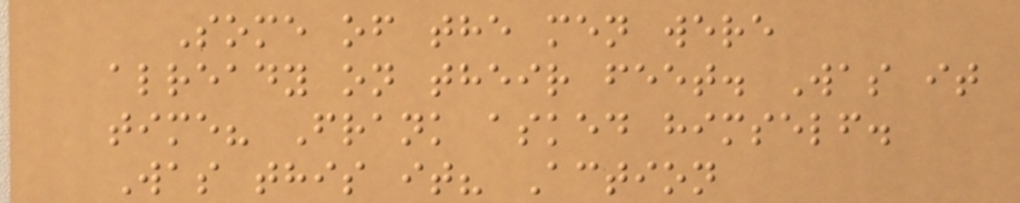Some of the men were
already on their feet. Was it
time? Frank asked himself.
Was this it? Action
